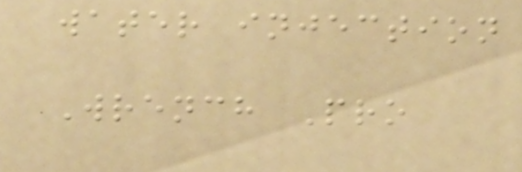water injection
Wrench Pro
